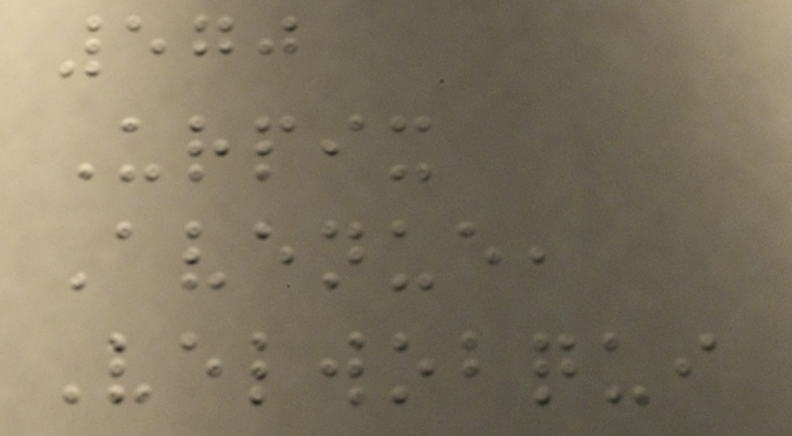570
Urpix
Avenue,
Velwobqui
